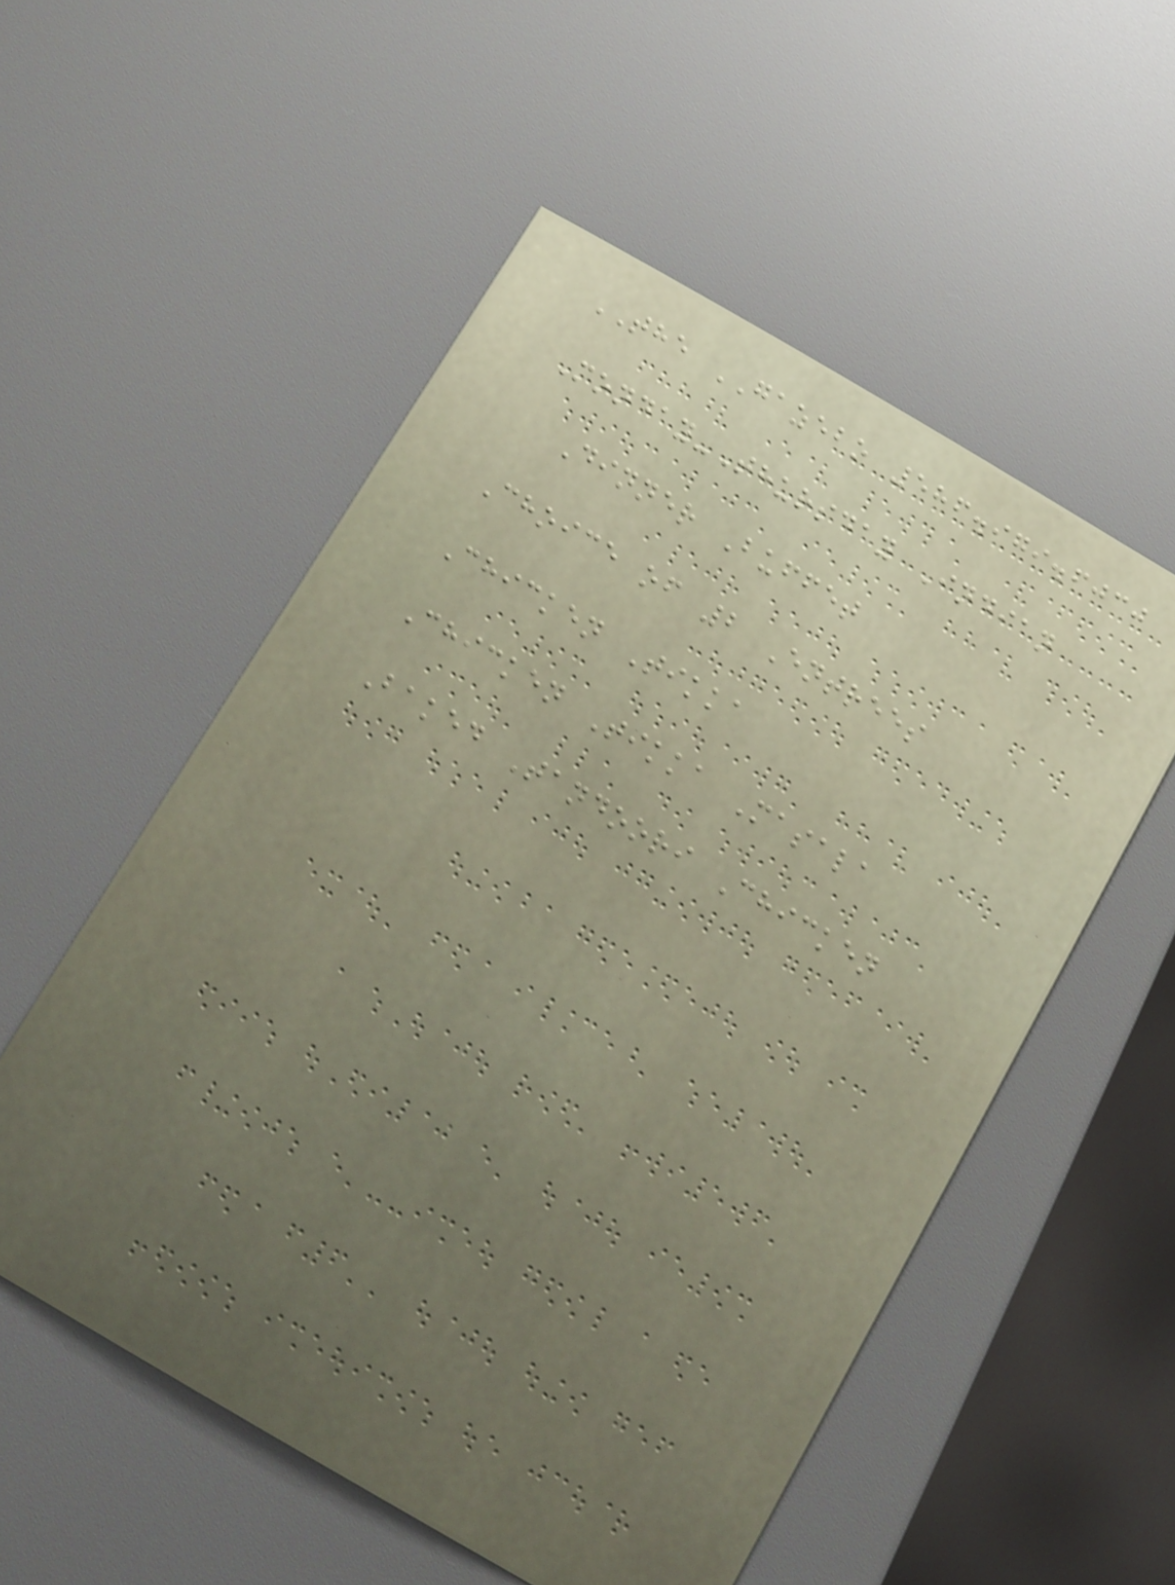THE GAZEBO 586.979.6030
Monday-Thursday Indian
Dinner Buffet
Choice of 2 Entrees
Chicken Tikka
Chicken Tikka Masala
Baked Tandoori Chicken
